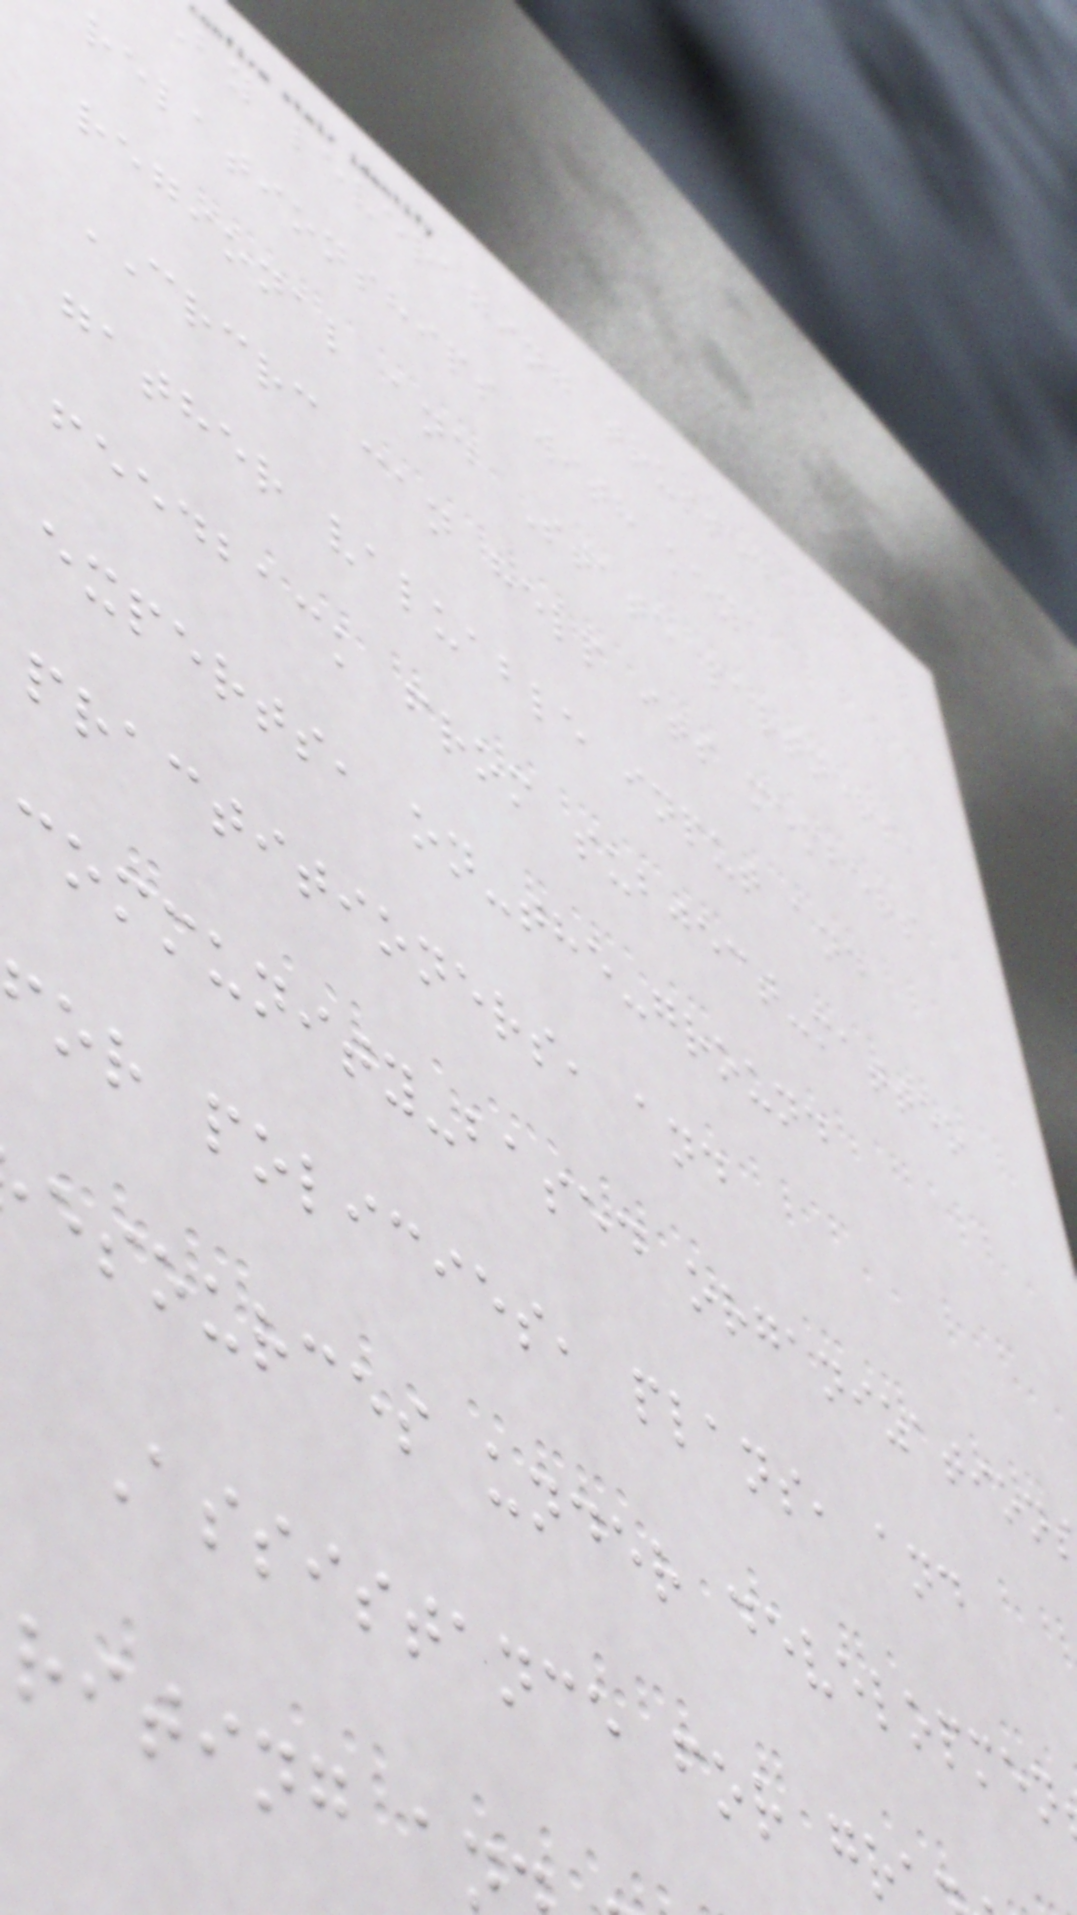by leveraging trusted
relationships with key
regional and State partners,
CRCRC can help its members
gather valuable input and
feedback from subject-matter
experts, on-the-ground
practitioners, and
community-based organization
or policies, plans, and
esources under developmen
Assistance for gr
riting a
